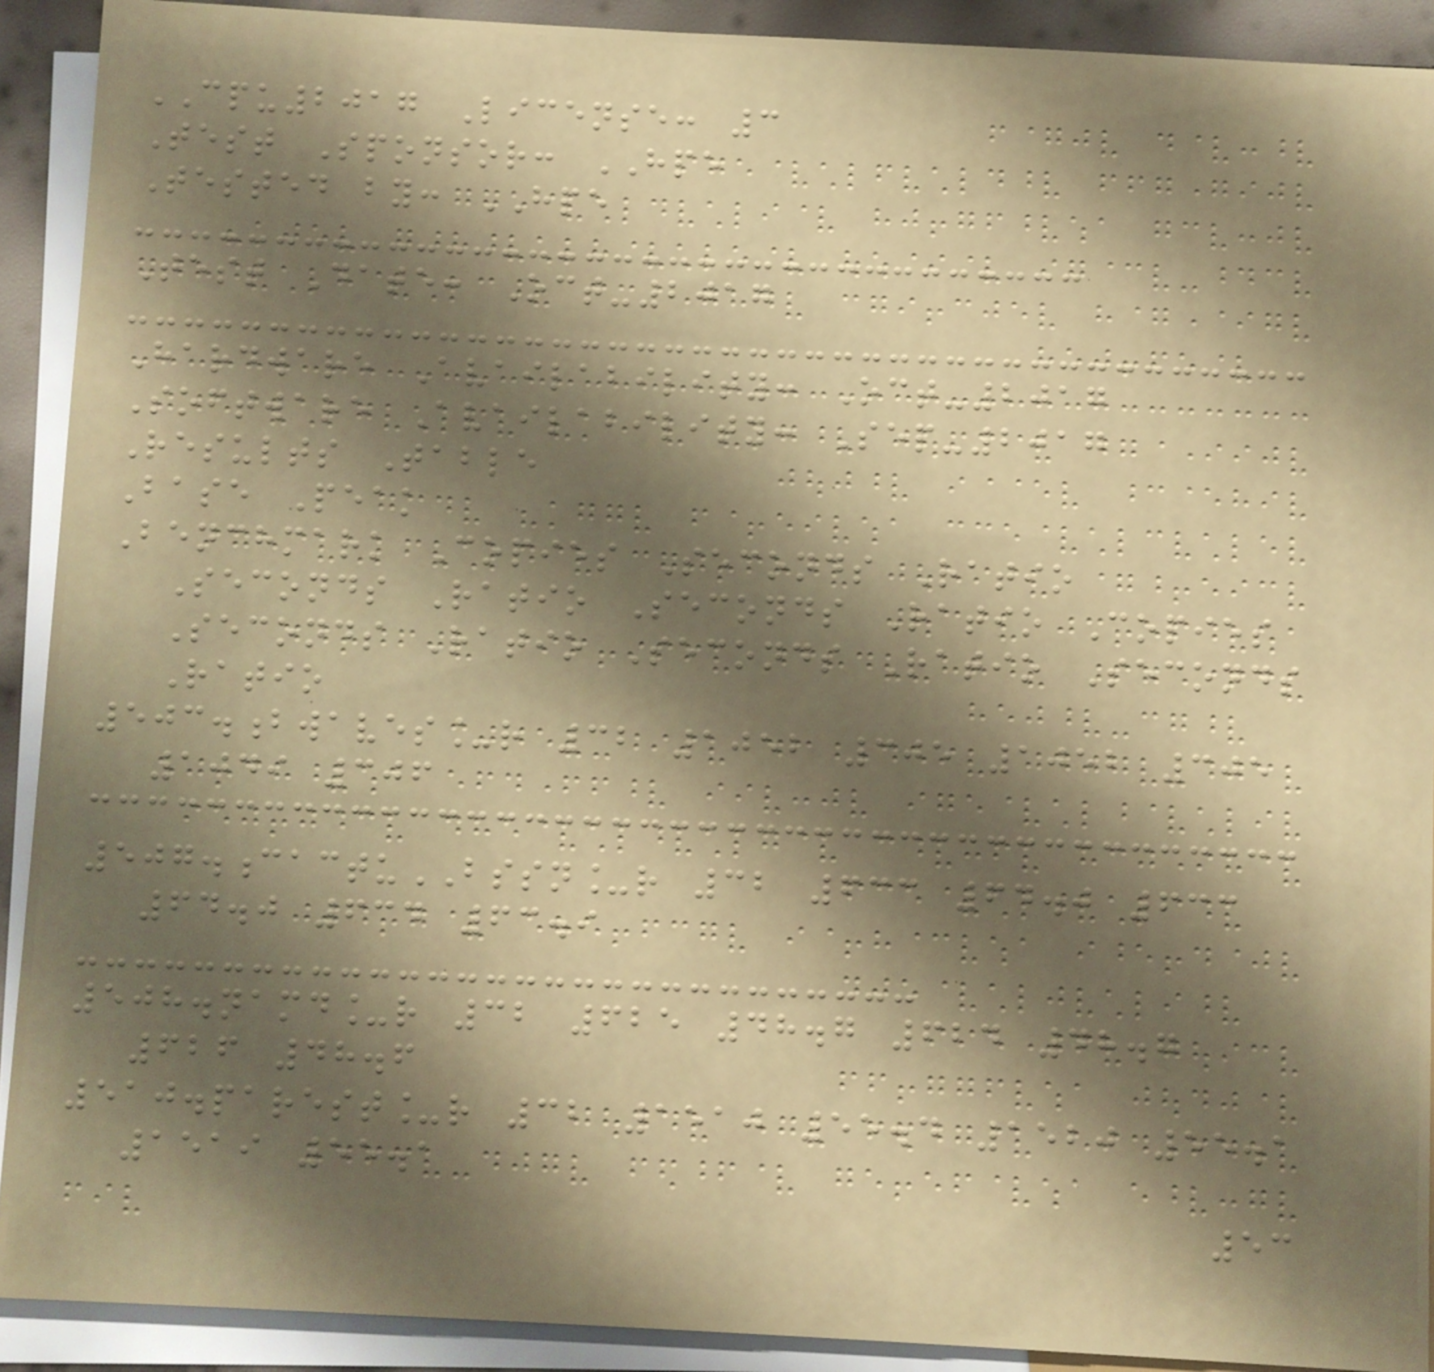CPU2017 License: 3
Test Sponsor: HPE
Tested by: HPE
Test Date: Oct-2017
Hardware Availability: Oct-2017
Software Availability: Sep-2017
Results Table
Base Peak
Benchmark Copies Seconds Ratio
Seconds Ratio Seconds Ratio Copies
Seconds Ratio Seconds Ratio Seconds
Ratio
503.bwaves_r 32 1052 305 1052 305
1049 306
507.cactuBSSN_r 32 633 64.0 633
64.0 634 63.9
508.namd_r 32 625 48.7 624 48.7
626 48.6
510.parest_r 32 1510 55.4 1520 55.1
1519 55.1
53
